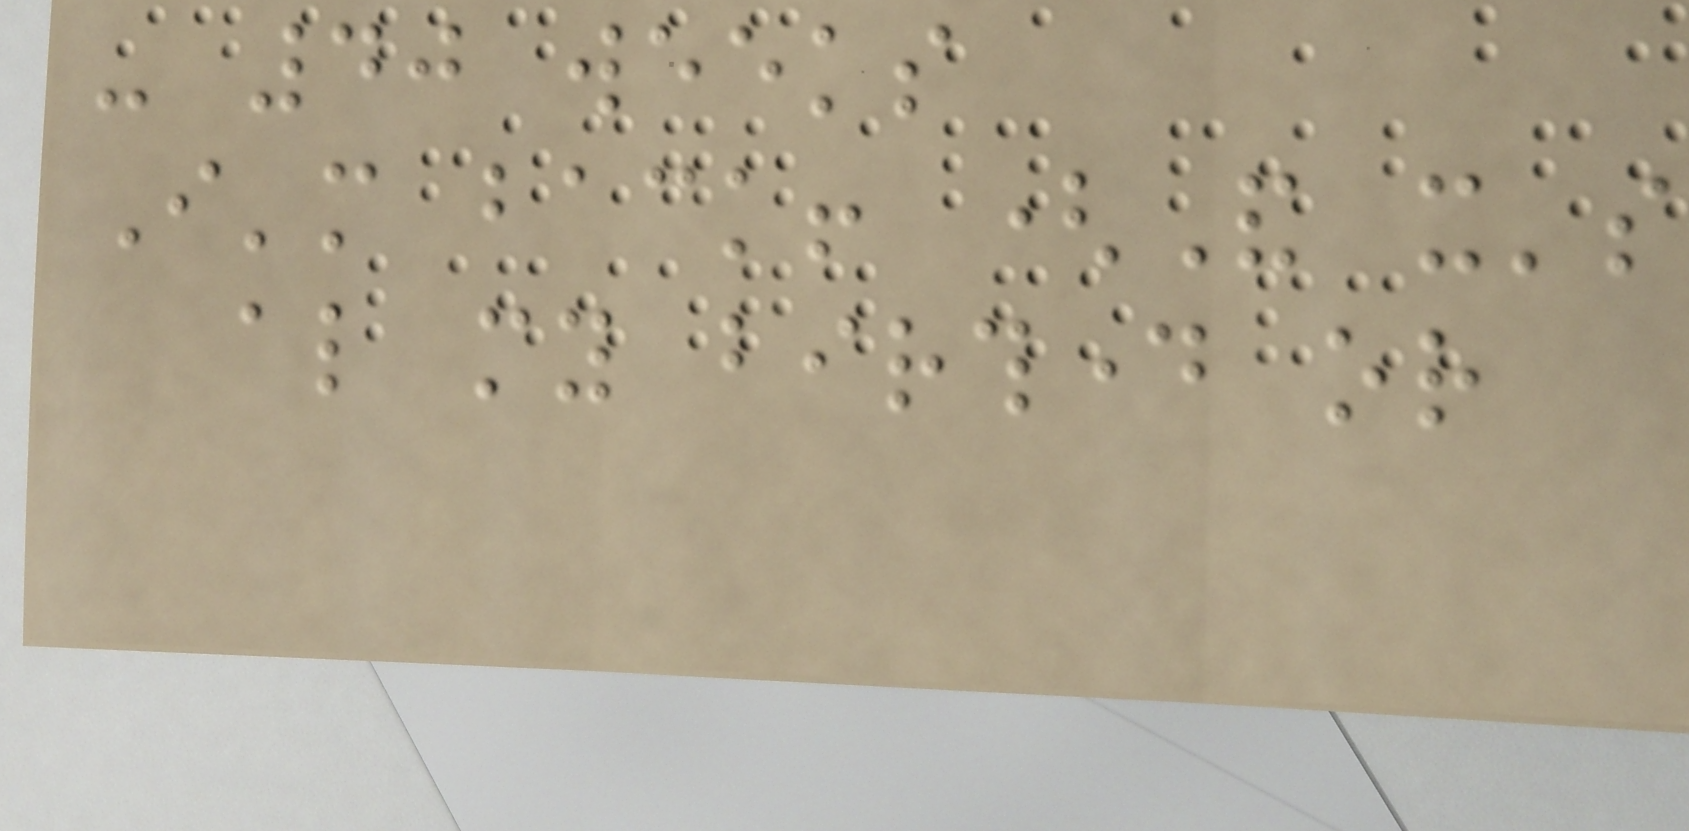- 40 weeks
I'm back! (And it's
also my birthday or
